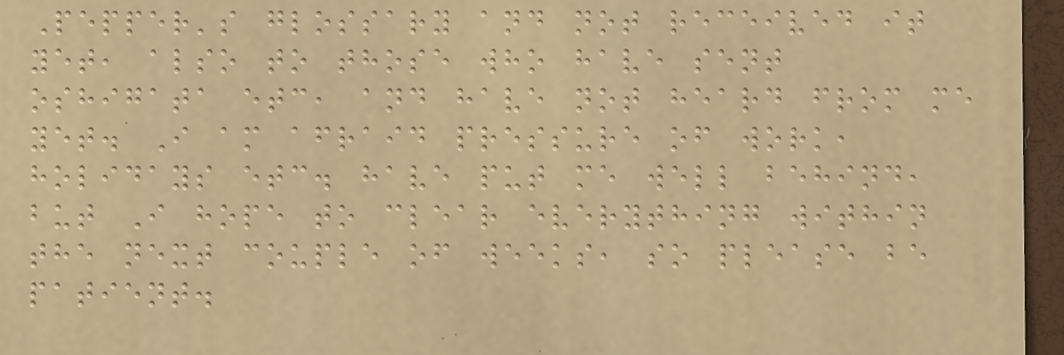Pepper's glossary and not received it
yet, also to those who have sent
oshigata etc, and have not heard from me
yet. I am afraid pressure of work,
holidays etc. have put me well behind,
but I hope to clear everything within
the next couple of weeks, so please be
patient.
